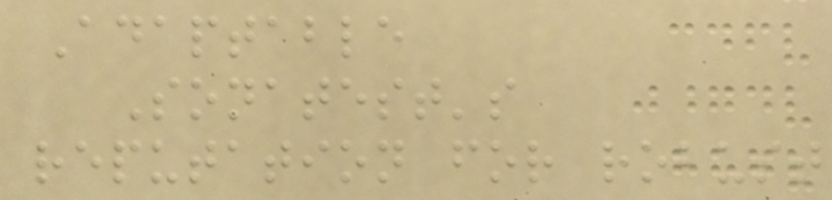Adaptable
Sonatest's
reputation for robust
